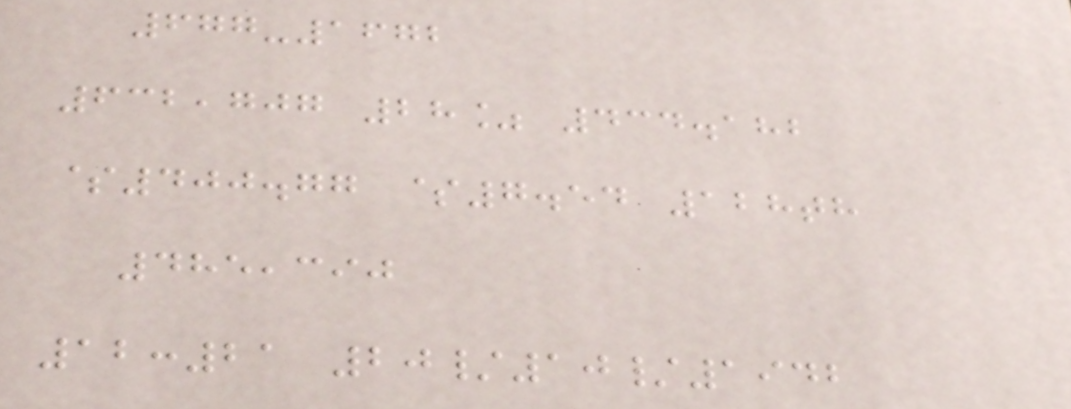677-1672
632,707 28% 434.182
$400.77 $7.54 128th
485,390
12:21 20/10/1942
